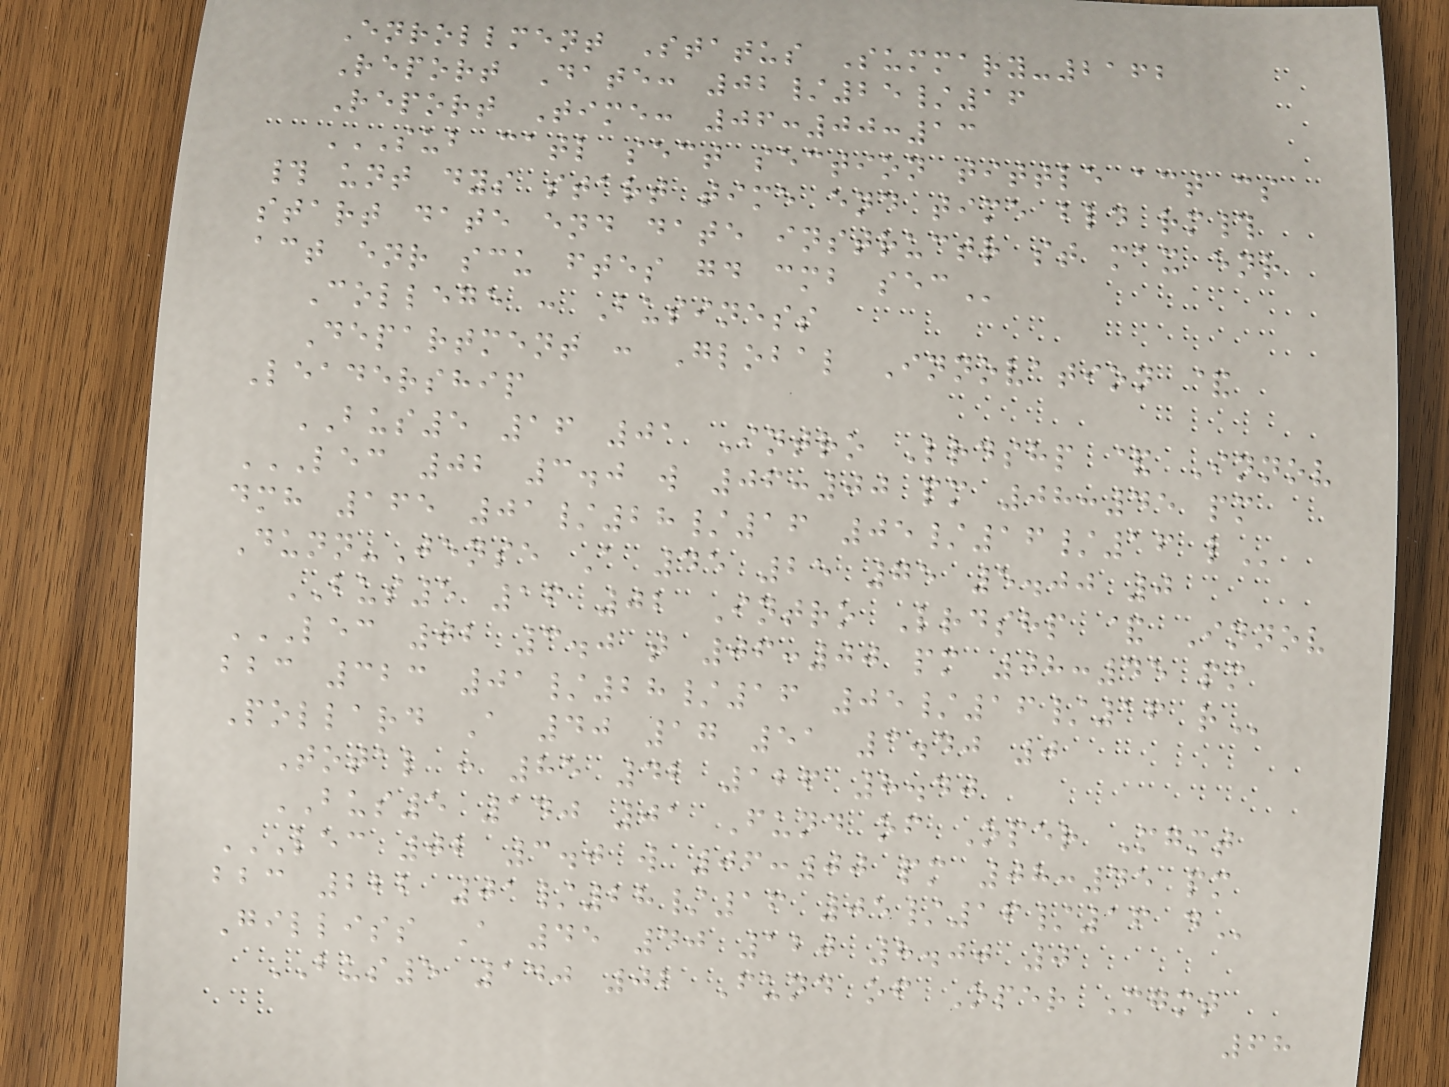Enrollment Status Summary-2162
Report Date: 02/25/16
Report Time: 06:00:13
SUB CATL SECT SECTION TITTLE ACT CS
# UNT DYS START TIME END TIME BLD RM#
START DATE END DATE INSTRUCTR ST MAX ENR
ACT ENR SCU FTES GD CMB SEC
College : Business
Department : Global Innovation &
Leadership
BUS5 16 01 Intro Lrdshp & Innov
LEC 02 3.0 W 06:00 PM 08:45 PM
DMH 165 01/28/16 05/16/16 L
Dunn-Jense A 45 25 75 5.00 0
BUS5 16 02 Intro Lrdshp & Innov
LEC 02 3.0 T 06:00 PM 08:45 PM
BBC 323 01/28/16 05/16/16 R
Pollard A 40 17 51 3.40 0
Total : 85 42 126 8.40
BUS5 140 01 Fund of Oper Mgmt
LEC 02 3.0 W 06:00 PM 08:45 PM
BBC 222 01/28/16 05/16/16 D
Gilliss A 45 40 120 8.00 0
BUS5 140 02 Fund of Oper Mgmt
68
